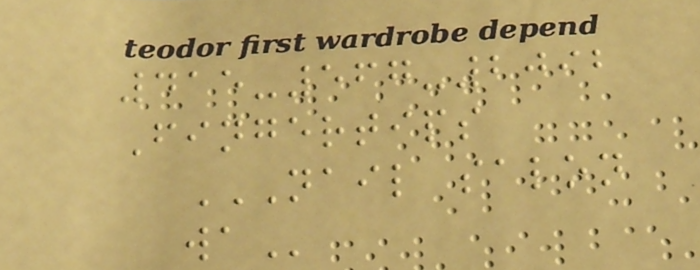415-567-2092
Fingertips
NAIL SALON
WA
